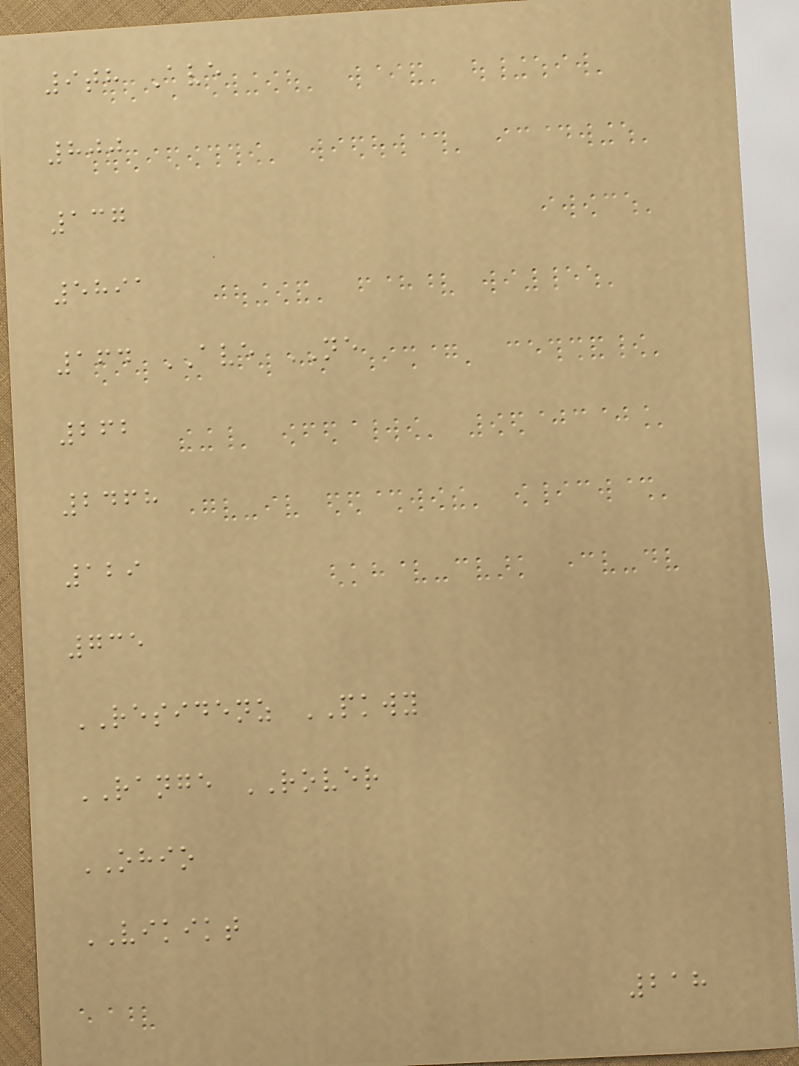9th Ave
800
137
5891
164 AVE NE
262
2468
129
735
RESIDENZ PKWY
RANGE ROVER
OHIO
VIKIKT
218
